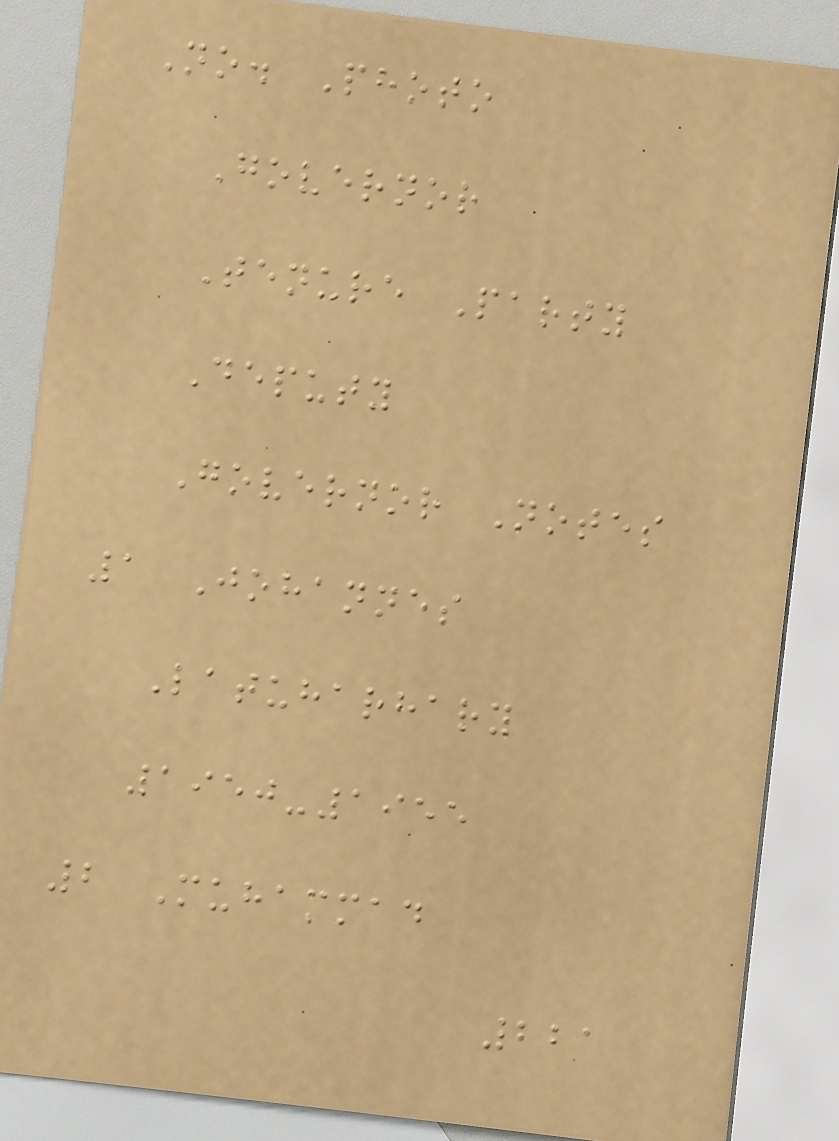No. Photo
Governor
Tenure Party
Deputy
Governor Notes
1 Johannes
Latuharhary
1950-1955
2 Muhammad
221
